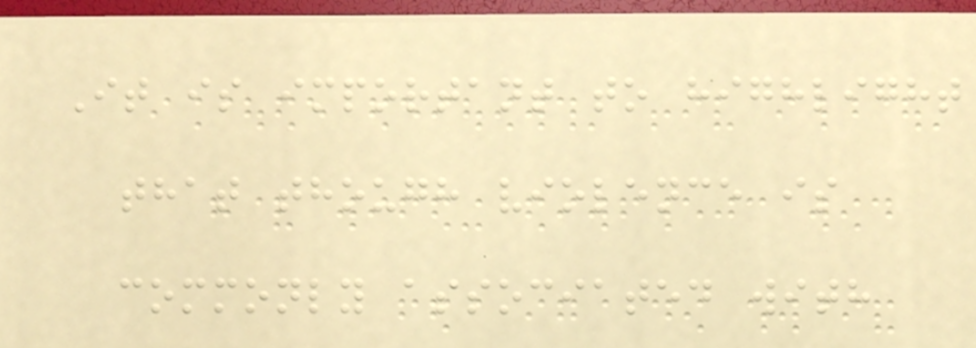It is important to highlight
that though violence is
commonly associated with
